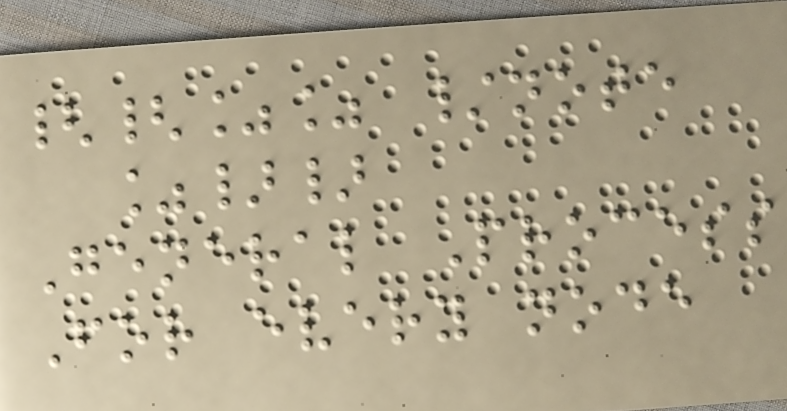{{%% /note
%}}
General Process
For every node
